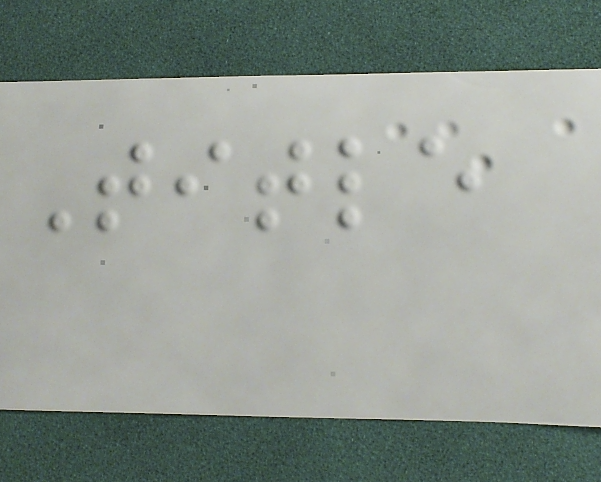Title
